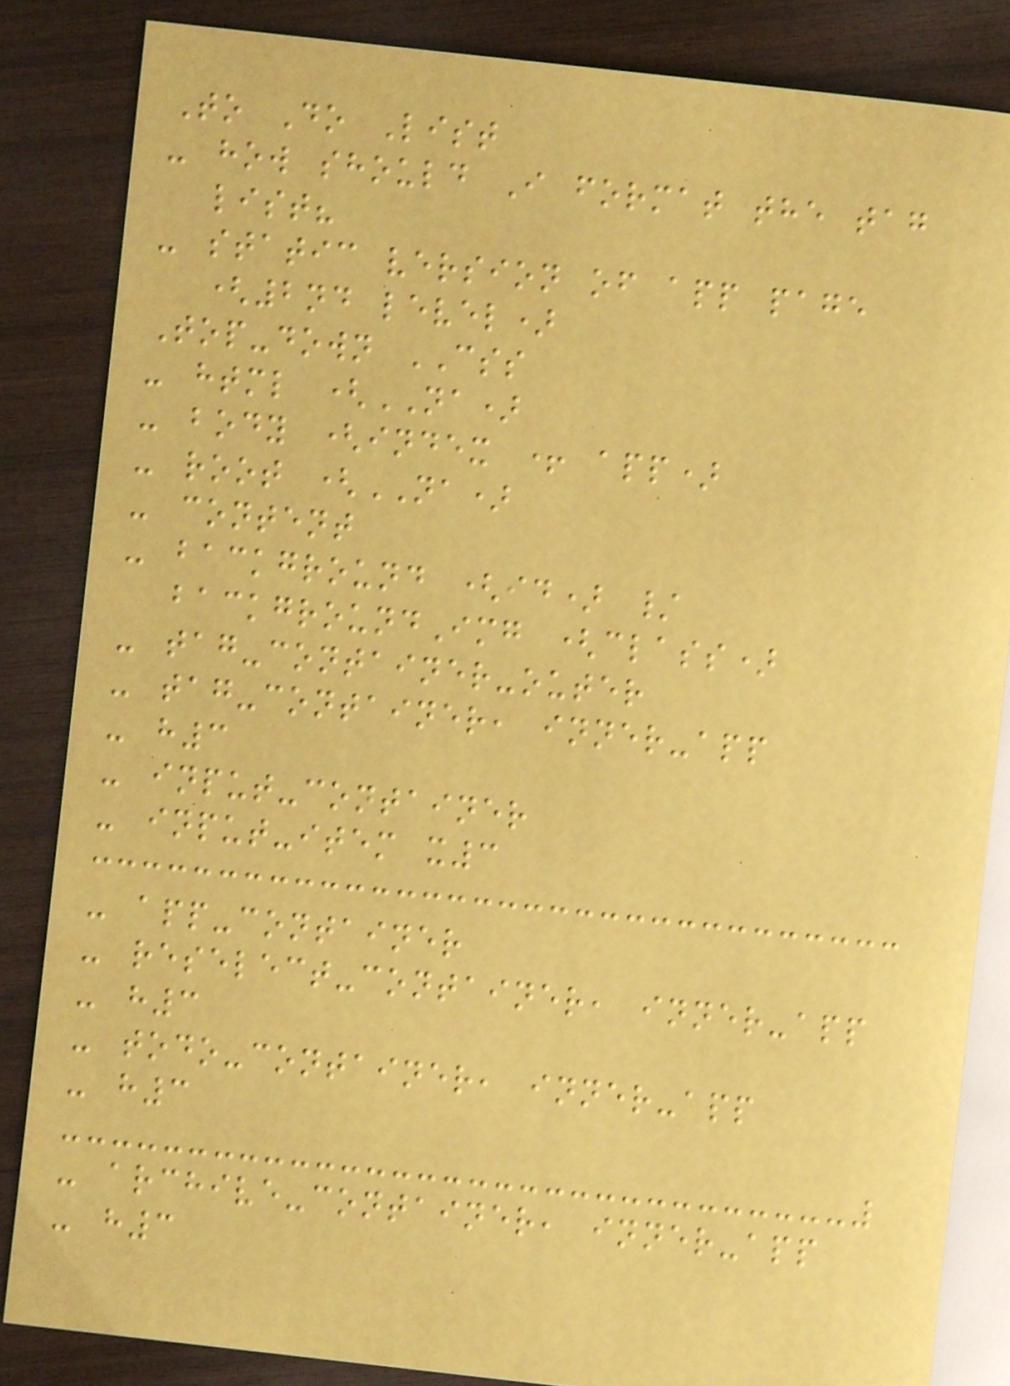To Do List
- how should I format the tag
list?
- static version of app page
(2nd level)
Top-down CSS
- html (NA)
- body (index + app)
- root (NA)
- content
- background (id) /
backgroundImg (class)
- tag-container-outer
- tag-container, inner-app
- h3
- input-container
- input-item x3
- app-container
- reselect-container, inner-app
- h3
- todo-container, inner-app
- h3
- archive-container, inner-app
- h3
